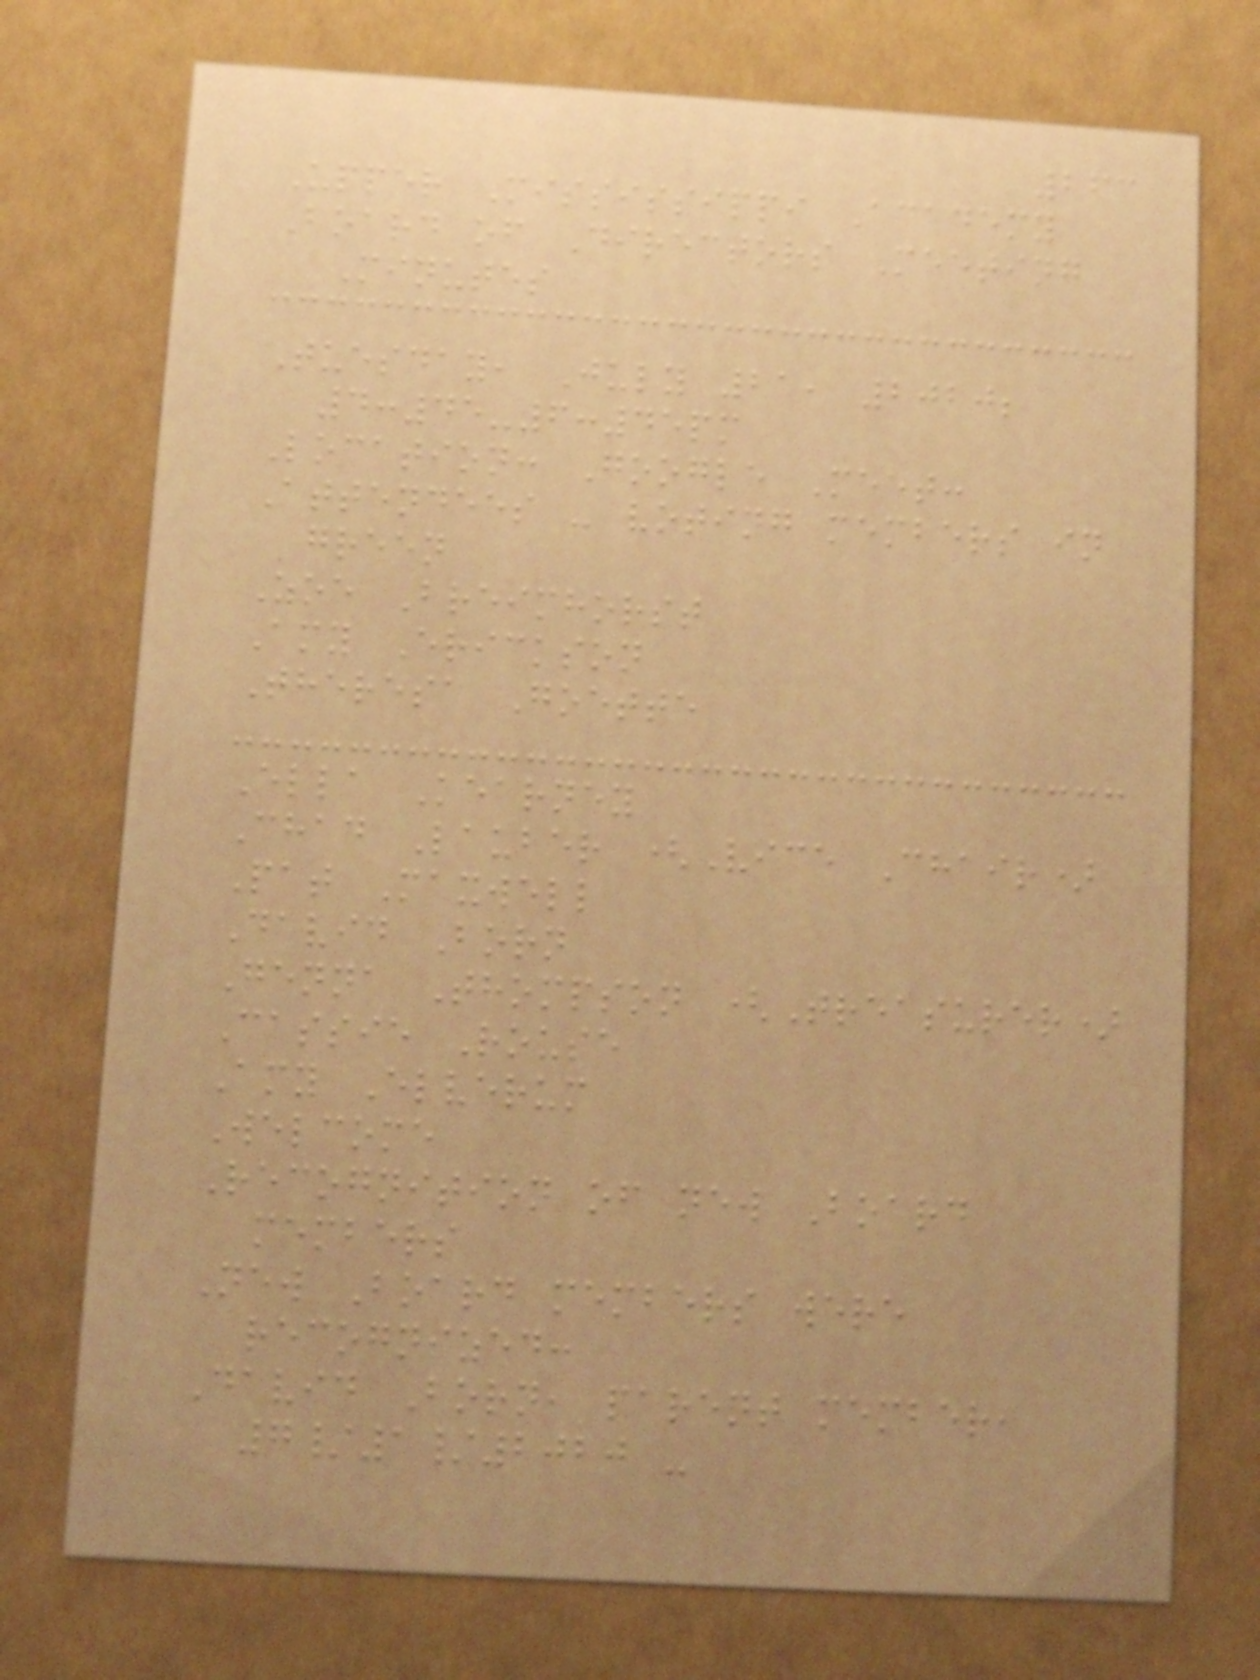263
Upper Mississippi Academy
Board of Directors Meeting
Minutes
Tuesday, July 21, 2020;
4:45-6:45pm
Location: Google Meet:
Attendees - voting members in
green
Zoe Breimhorst
Amy Erickson
Theresa Goette
Ella Kearney
Chad Lauber (Vice Chair)
Pat Maxwell
David Born
Genna Thompson (Treasurer)
Cassie Rouse
Amy Elverum
Welcome
Recognition of new Board
members
New Board members were
recognized:
David Born, parent member,
7/1/2020 -
